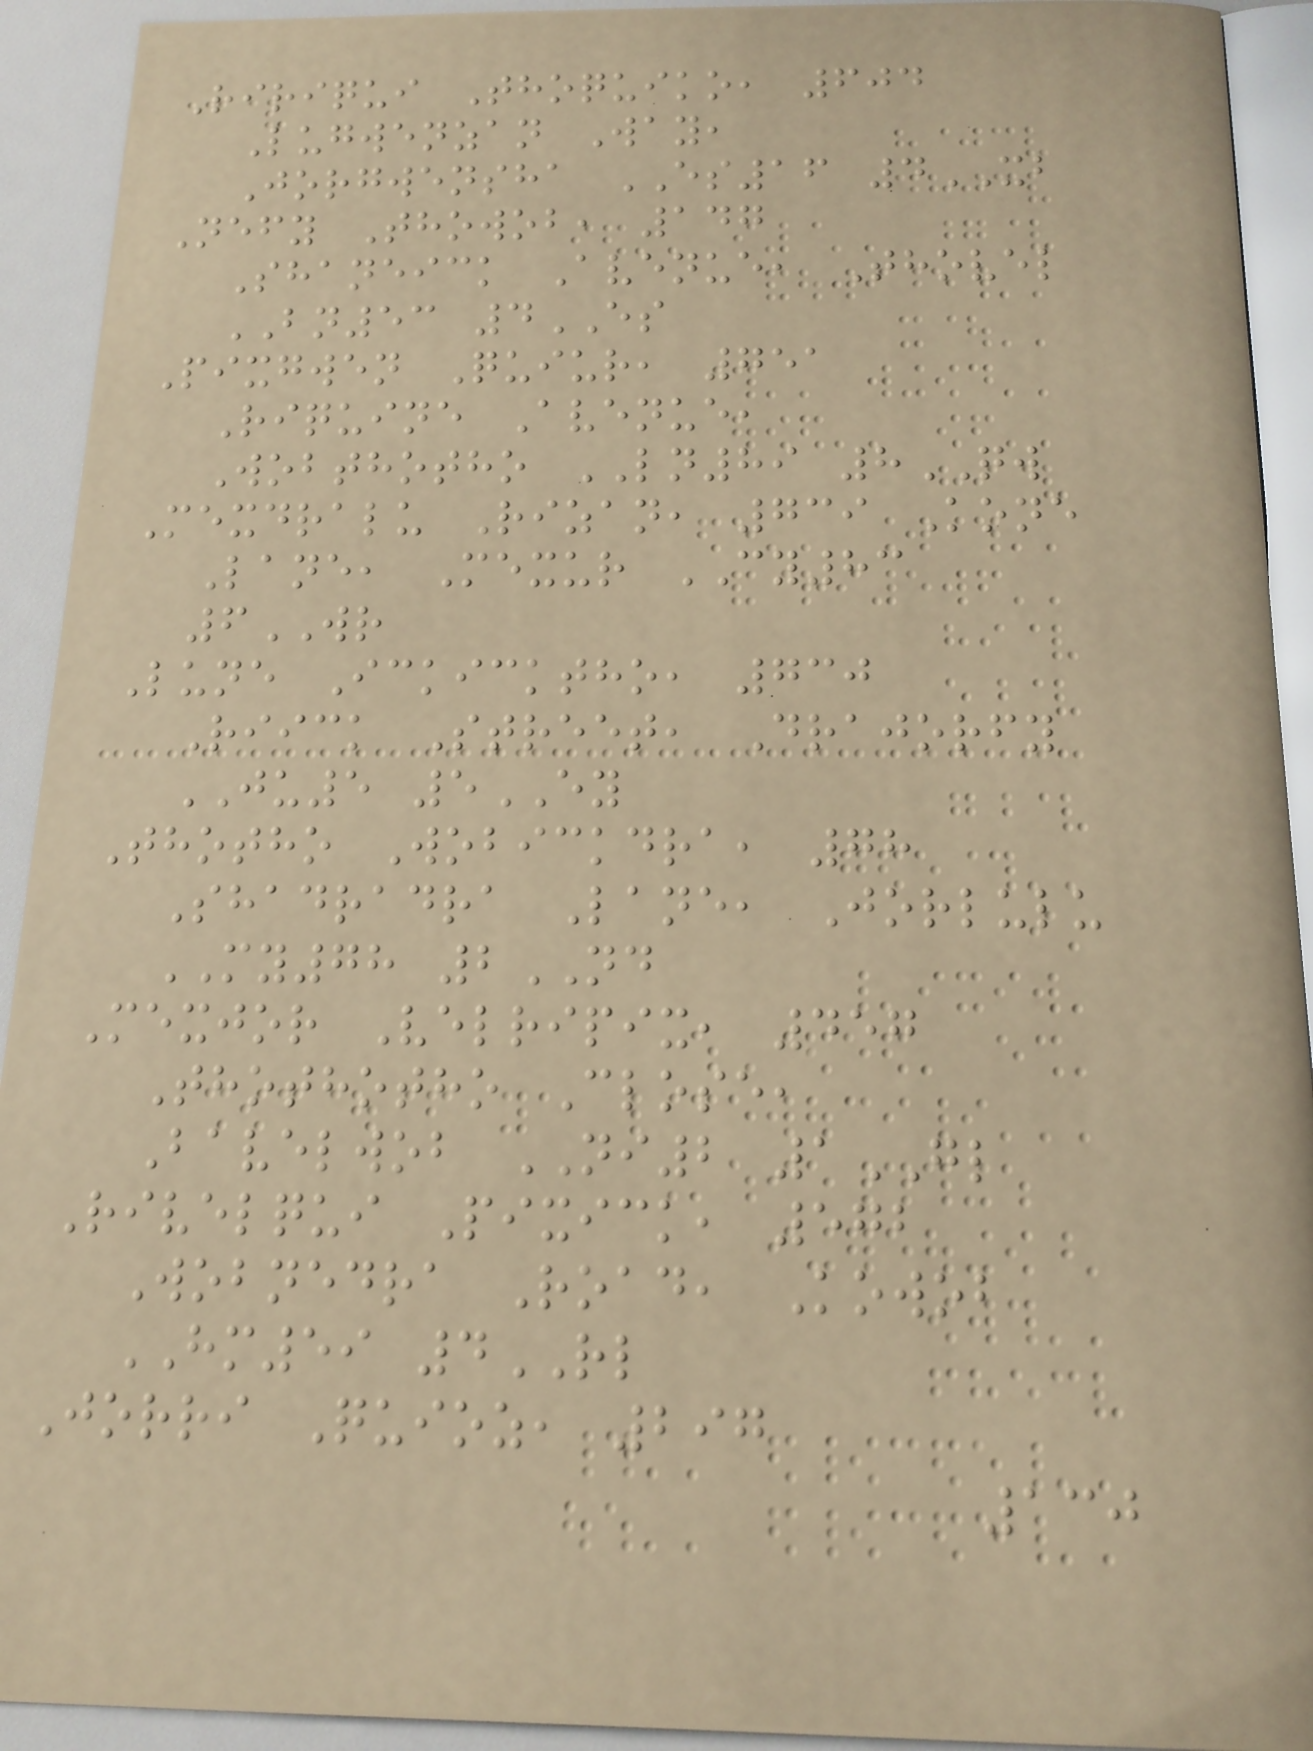Ririqui Thoquiko, 604
Lugwenzan Way,
Jorgwensha ES16 4XB
Nefy Thowob, 147
Shaneick Avenue, Thovel
BN53 4ES
Pixgwen Quiur, 751
Riquine Avenue,
Wobthotho LN89 8QW
Mexdralu Rizan, 739 Kone
Lane, Mexur CY83
6WR
Lune Ickicktho, 730
Riick Street, Drajorfy
JU5 5EY
Thotho Wobickdra, 78
Shadradra Lane, Jorlulu
MY78 2ND
Mexjor Velripix, 457
Thothotho Close,
Bavelwob NI2 1GL
Rivelqui Pixick, 572
Wobnedra Road, Kowob
HM59 4RL
Jorri Quioz, 297
130
